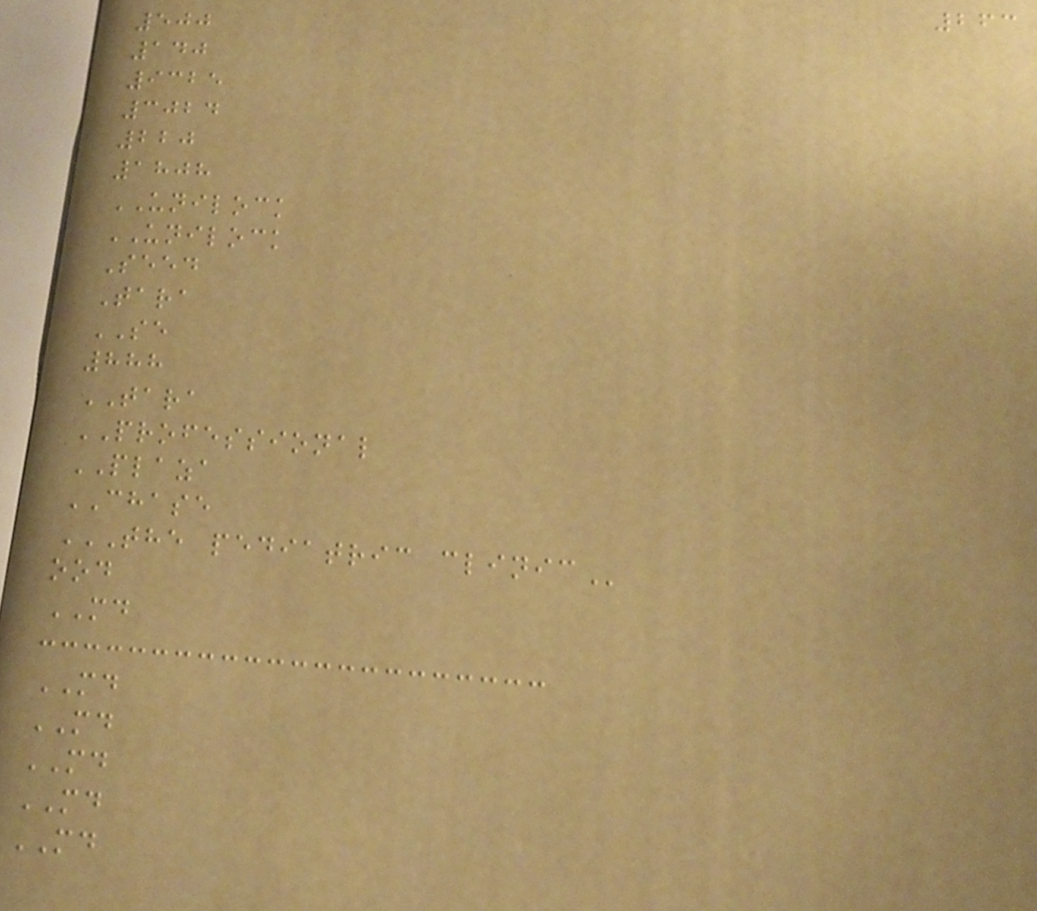263
500
140
9325
3024
220
1808
UNILOCK
UNILOCK
Seed
Tara
SE
888
TARA
PROFESSIONAL
PLAZA
CHASE
THE PEDIATRIC CLINIC
ood
MD
MD
MD
MD
MD
MD
